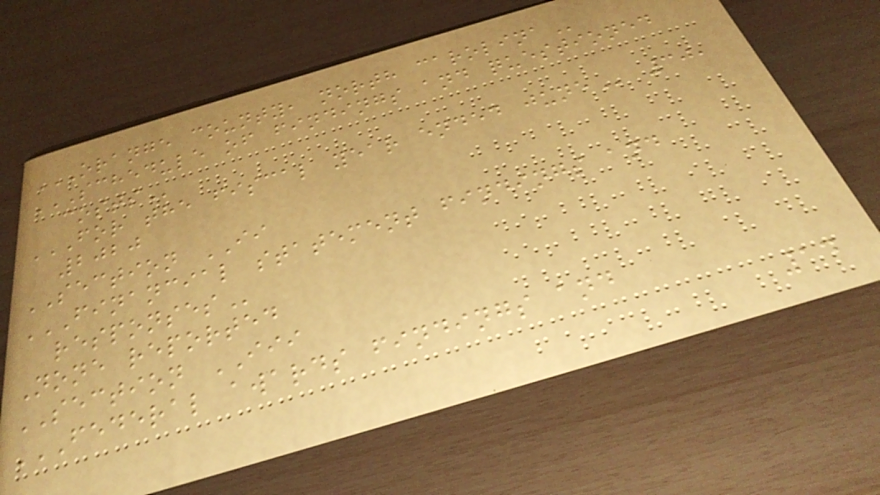ORANGE COUNTY, NORTH CAROLINA
SCHEDULE OF FINDINGS AND QUESTIONED
COSTS
FOR THE FISCAL YEAR ENDED JUNE 30,
2020
SECTION II
FINANCIAL STATEMENT FINDINGS AND
RESPONSES
None reported
SECTION III
FEDERAL AWARDS FINDINGS AND
14
